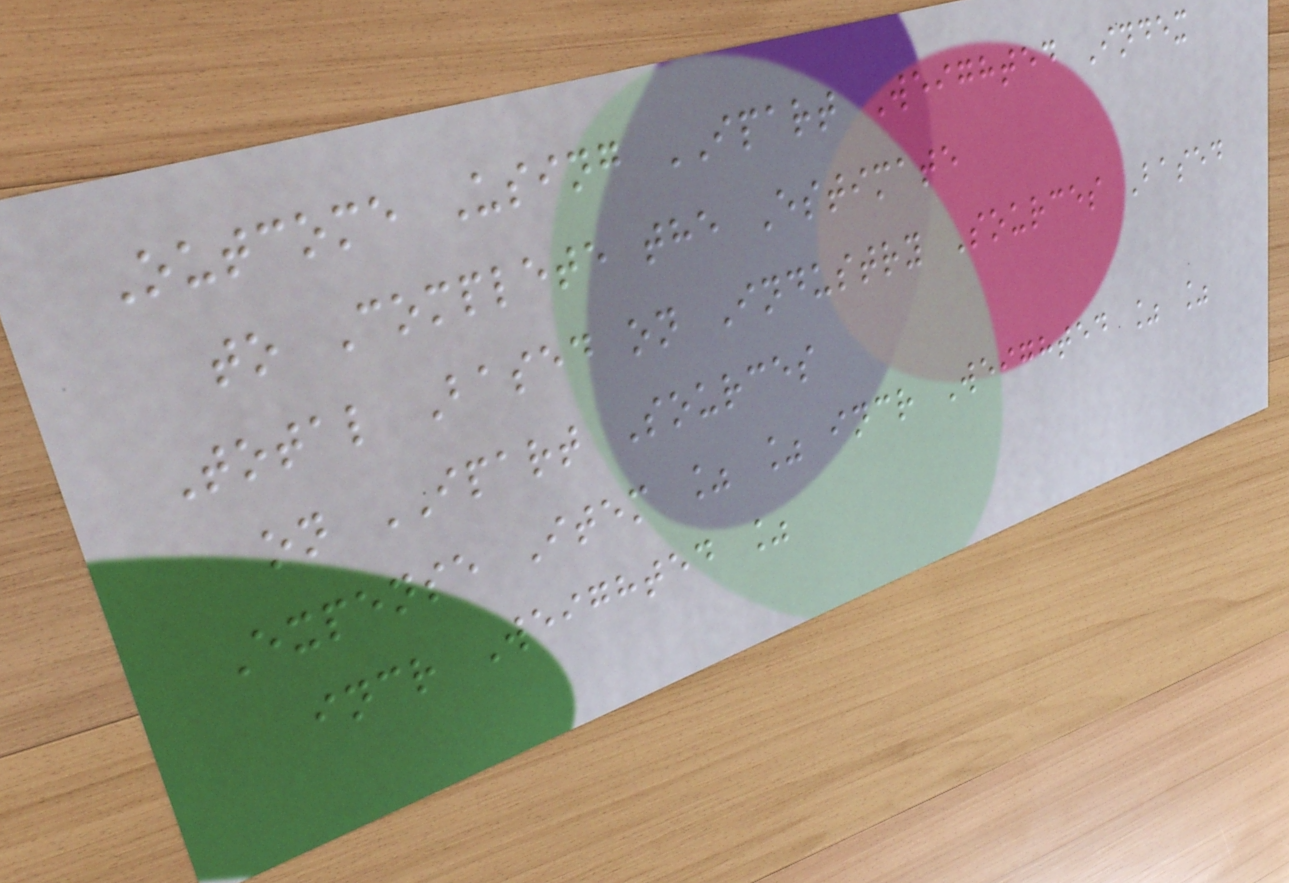Outcome Using IPART Weighted Index
to Complete the Estimate
Total Based on Industry Sources Based
on IPART Sources
Expense Item % % incr Weighted % %
incr Weighted %
